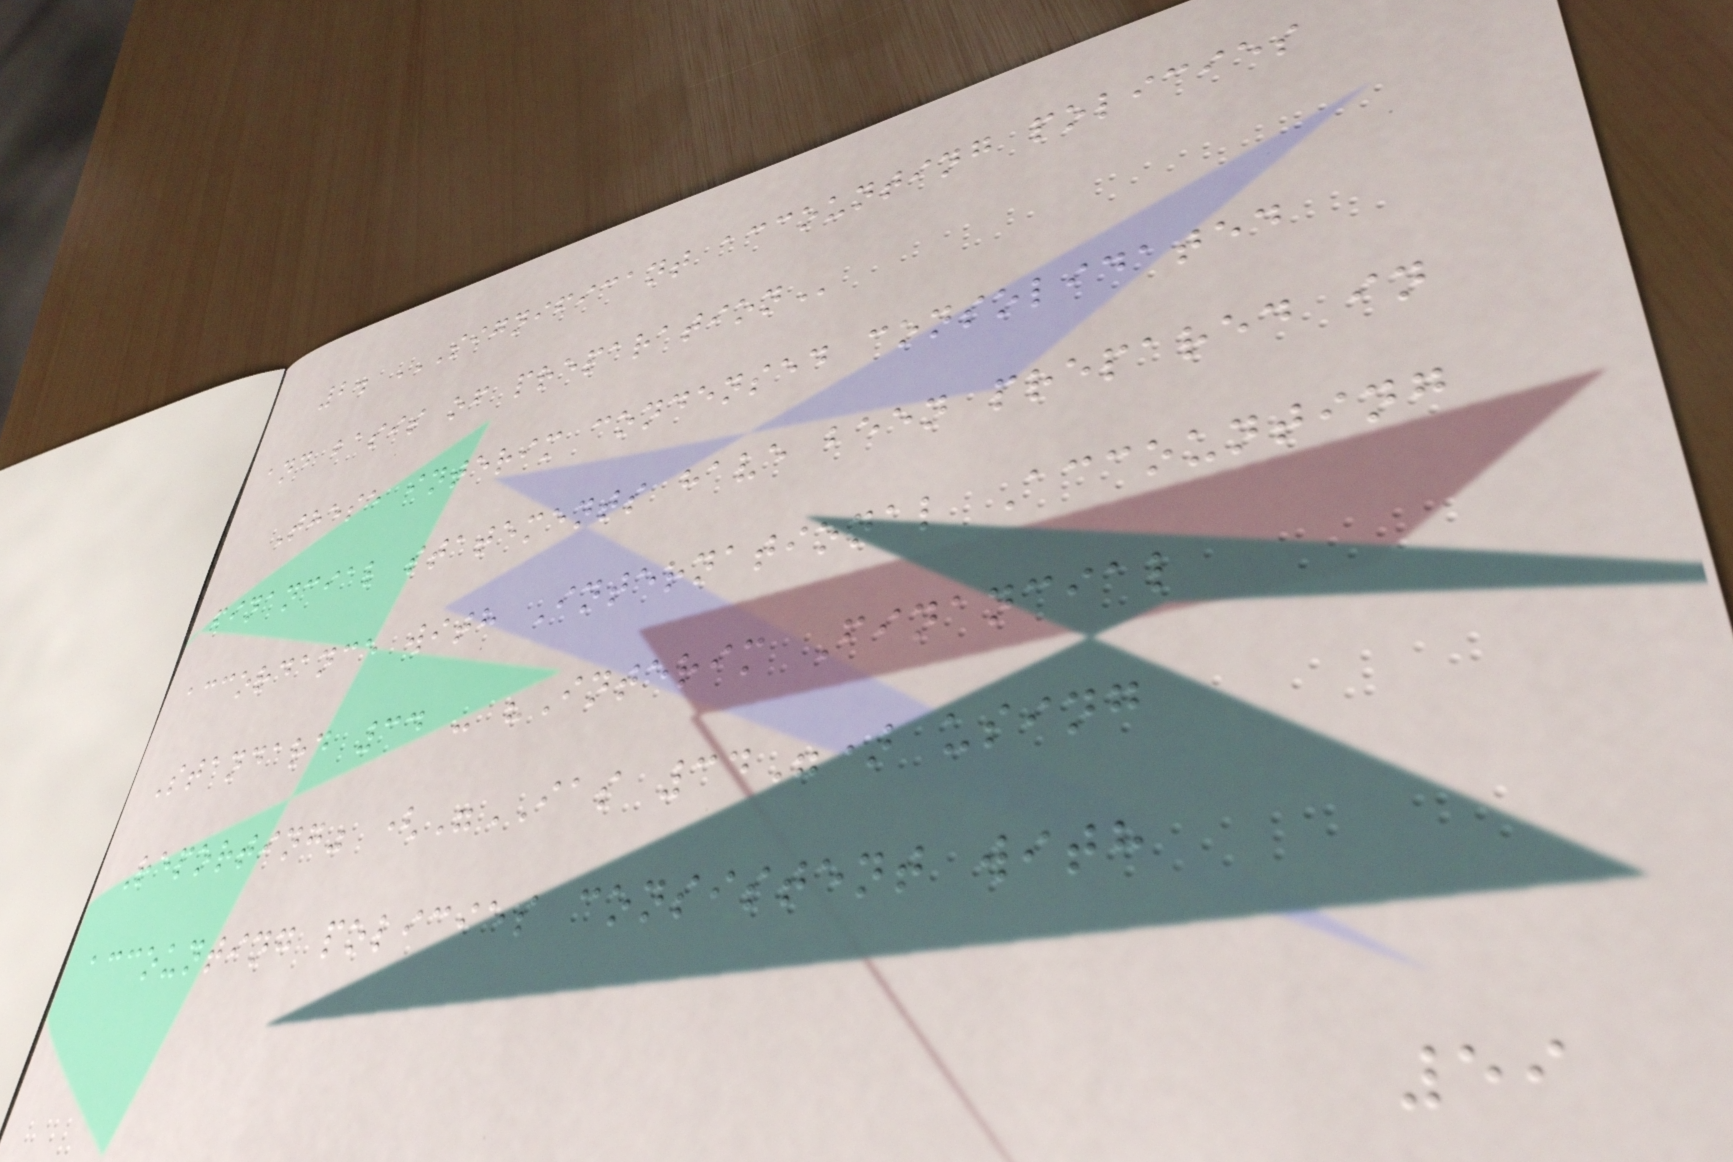2. SIGNIFICANT ACCOUNTING POLICIES
AND BASIS OF PREPARATION
These interim condensed consolidated
financial statements have been prepared in
accordance with International Accounting
Standard 34 - "Interim Financial
Reporting" ("IAS 34") using
accounting policies consistent with
59
